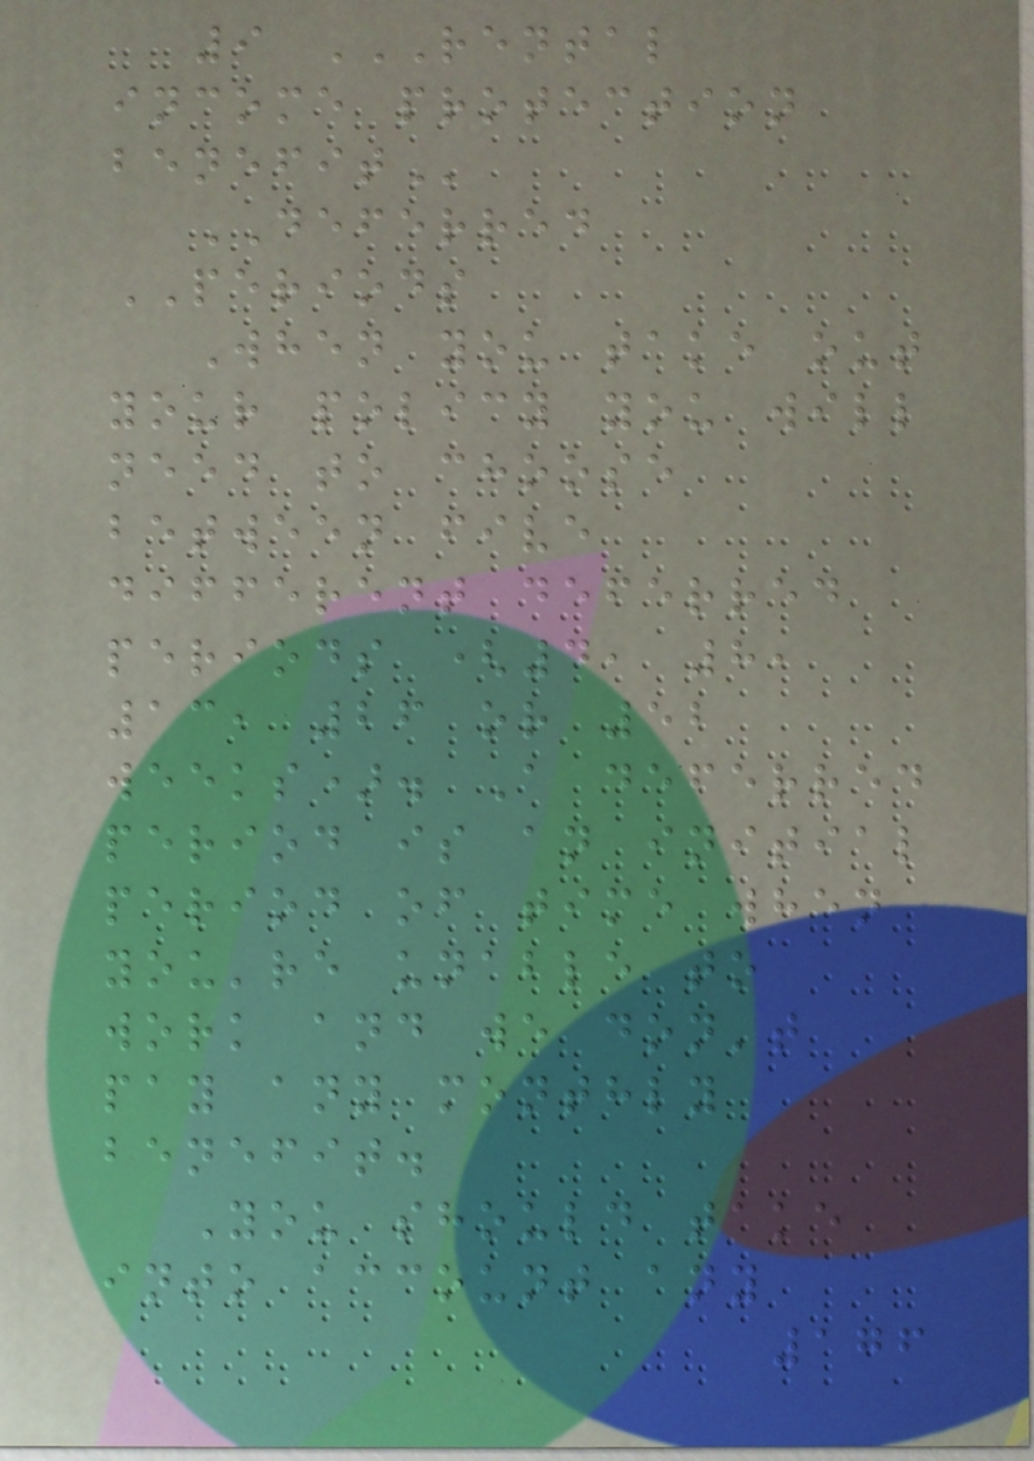9 RENTAL
INCOME PROTECTION
BENEFIT
DEFERRED
PERIODS
When you take out
your policy you will
need to choose
between five
different deferred
periods (4, 8,
13, 26 or 52
weeks). A deferred
period is an initial
period of time when
you're unable to
work and we don't
pay any monthly
benefit.
You should take
into account any
176
